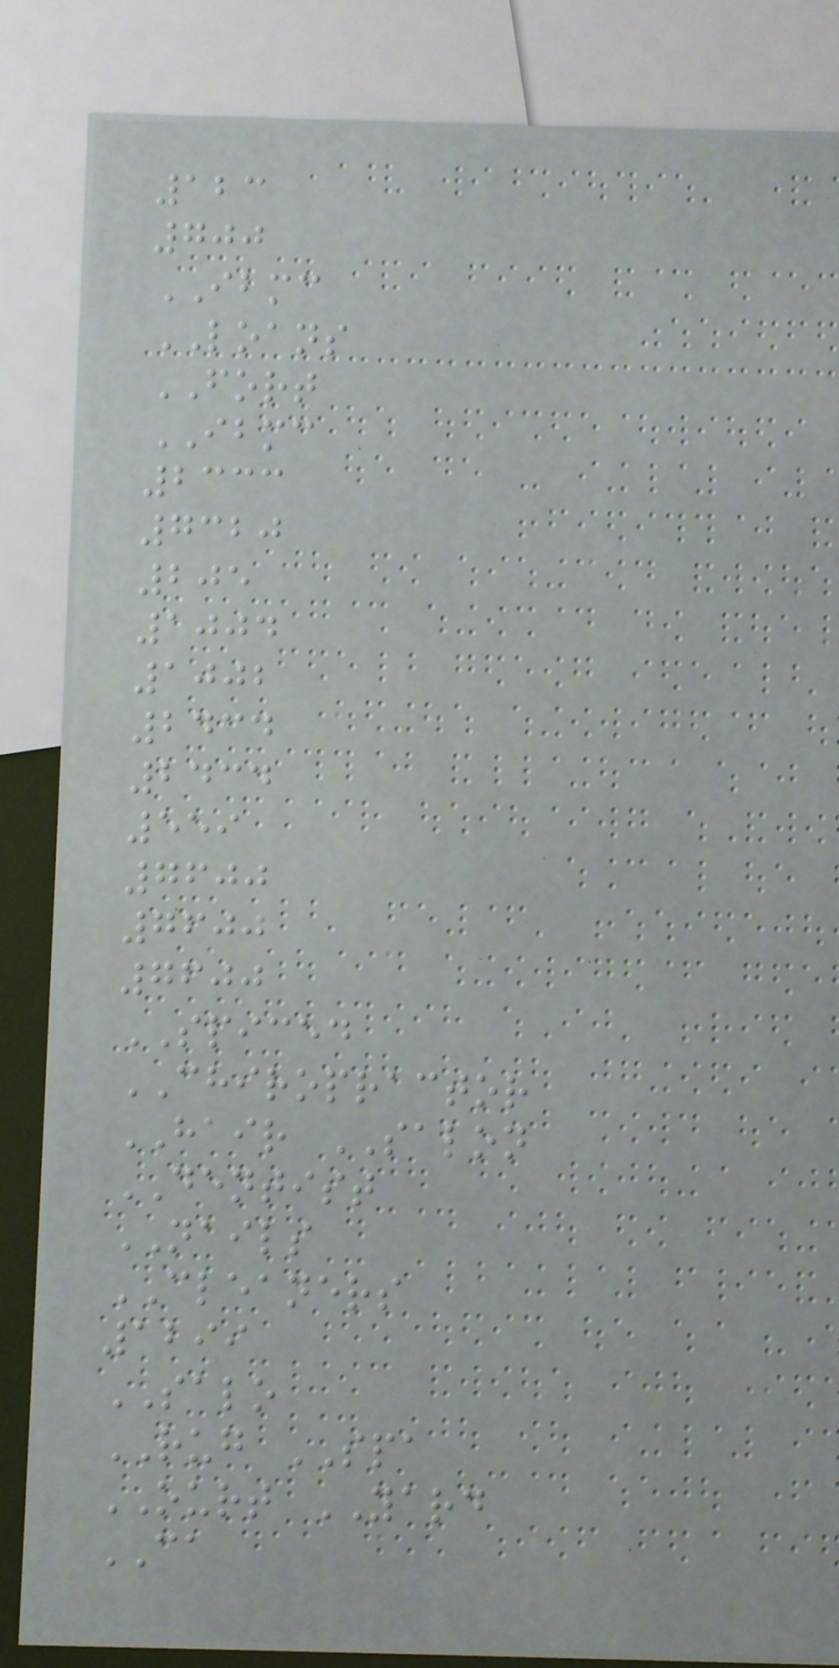123
700
IBMC
LOANS
FORT
IBMC
2333
7320
205
1004
1002
2434
2434
559
7600
7600
7600
SPICED
CHIROPRACTOR
HAIR SALON
DENTIST
NAILS
CLEANERS
1299
SALO
RUG SPA
OURT YARD
CA
